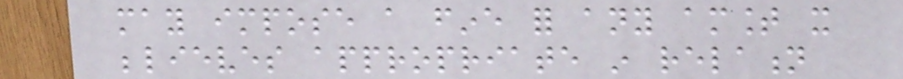may impose a fine for any amount it
believes appropriate in relation
